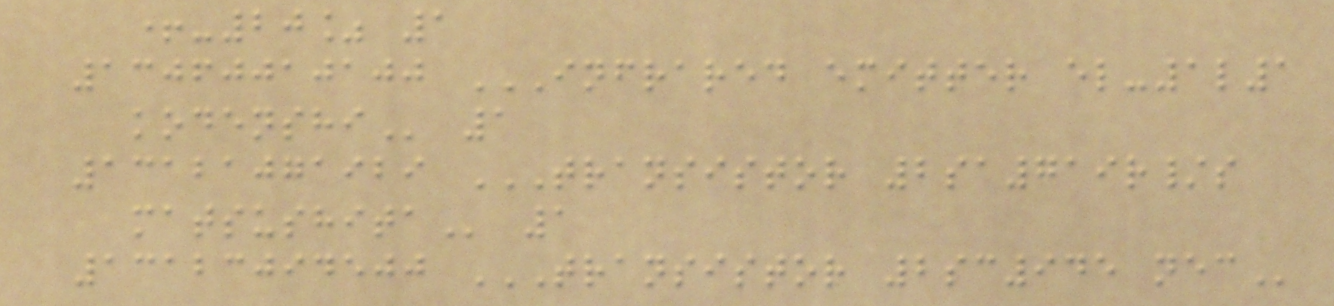+-20% 1
13060010100 INFRARED EMITTER EL-1L1
KODENSHI 1
13121071929 TRANSISTOR 2SA719R/S
MATSUSHITA 1
13123094500 TRANSISTOR 2SC945 NEC
